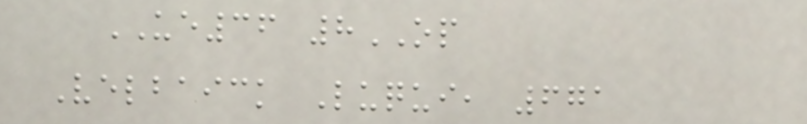UE36 8OP
Velbaick Luqui, 671
